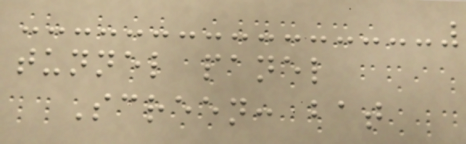tunnel panel
Screen: bat
